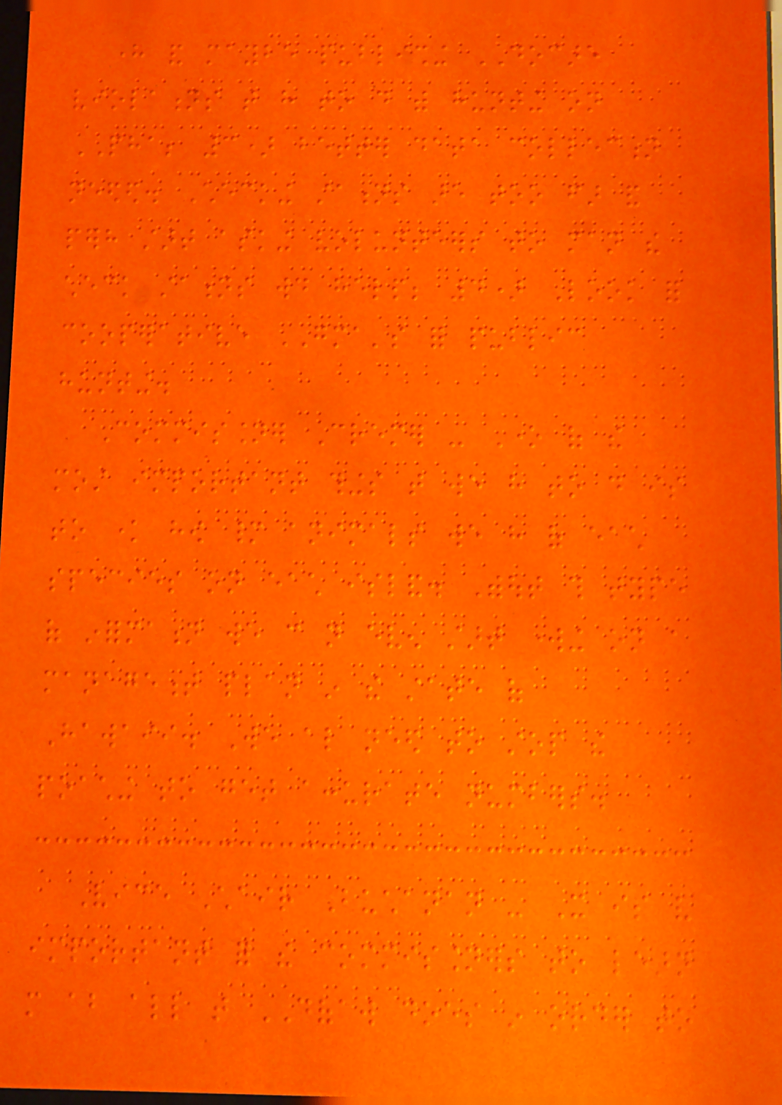here and maybe publishing DOCARE
violations that have to do with hunting on
PHA; 3) better data collection
needed. Checking stations are too far and
perhaps start asking volunteers to man the
check stations would help; 4) Look for
cooperative GMA's for public
hunting.
Commissioner Cremer - One of the
most important things that we have to do is
to know how many animals we have of each
species on each island. Without this type
of information we can not even start working on a
management plan in the state of
Hawaii. We also need to stop the
poaching to get accurate numbers.
Vice Chair Buchanan - It is very
important for the commissioners to learn
more about all that DOFAW does in order to
